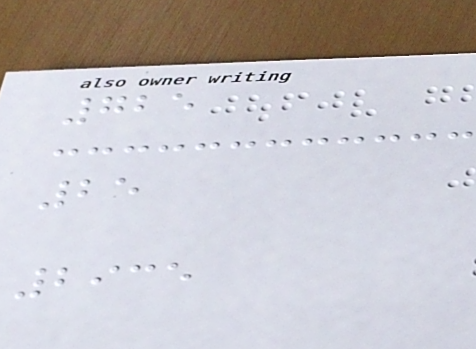725
25
2935
